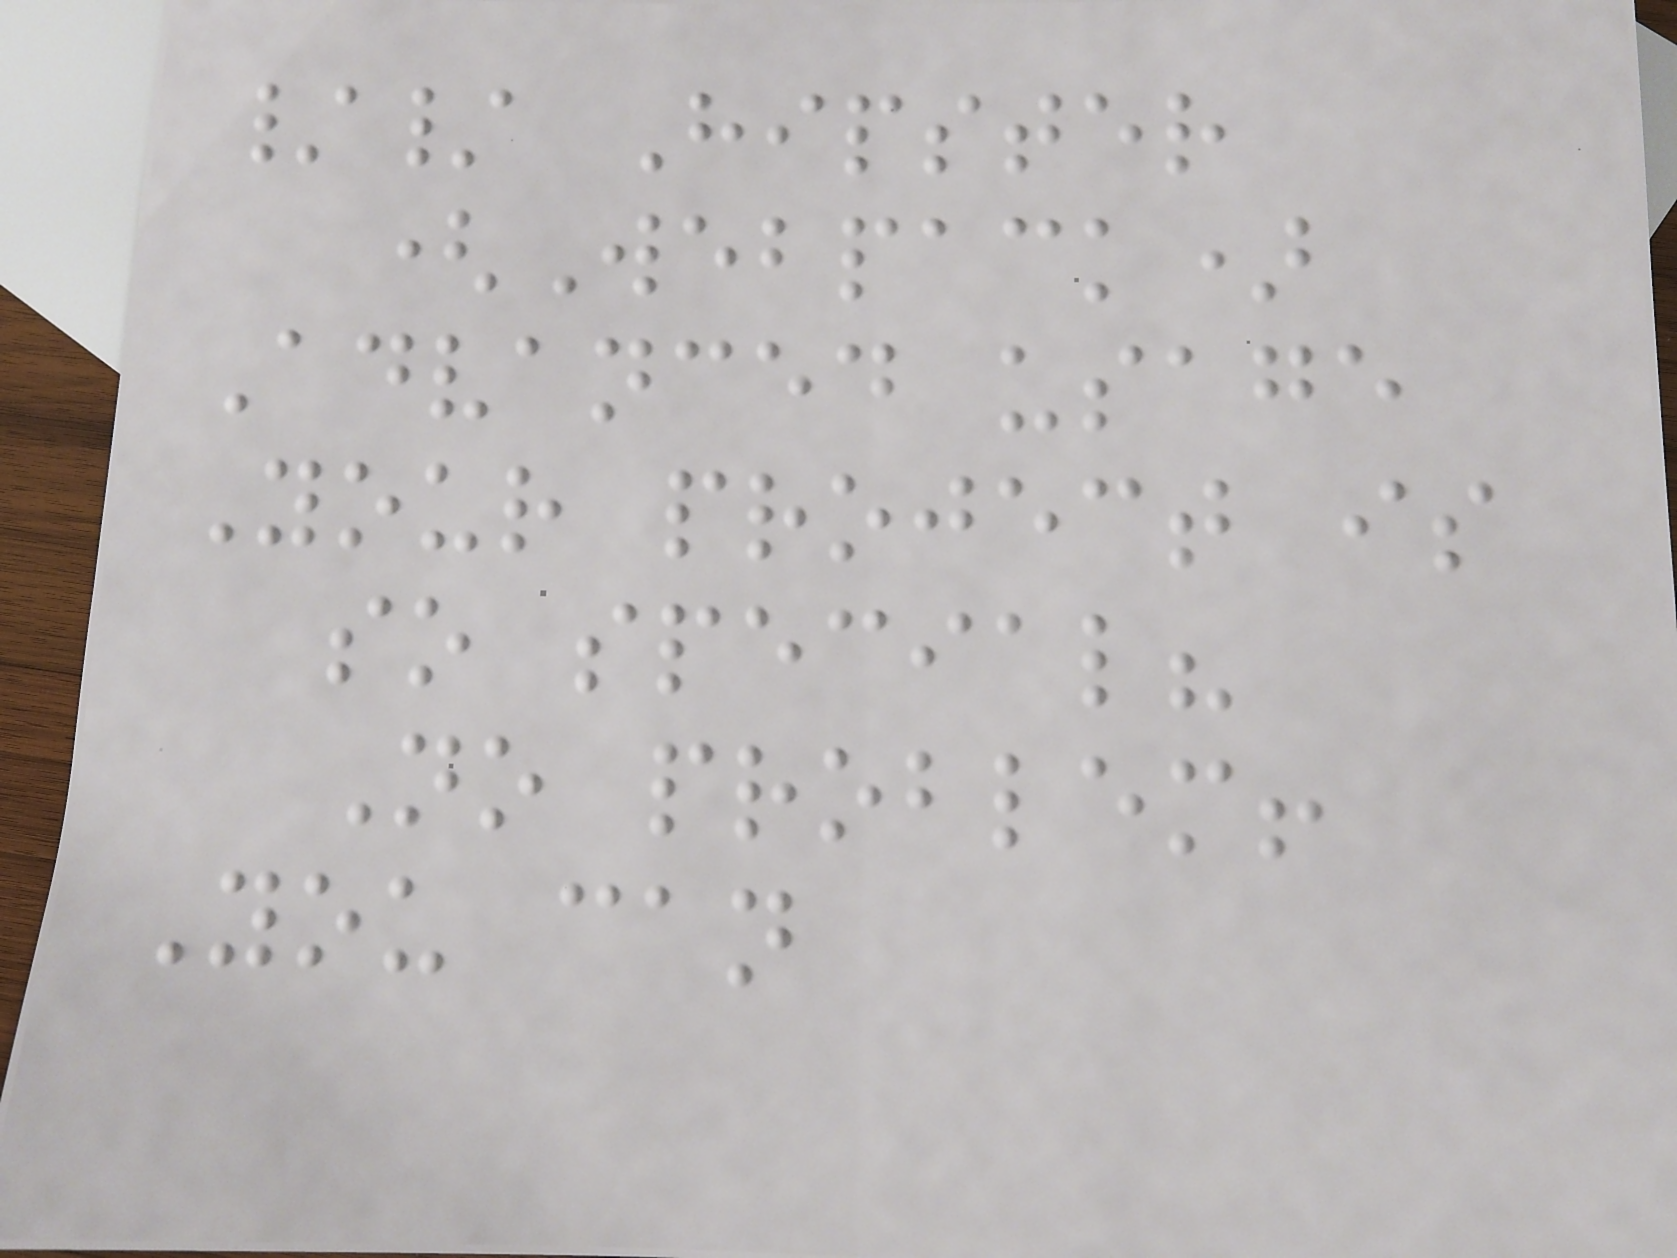// Hipster
(Webpack)
Advanced usage
Your project is
so special?
No problem!
You can
